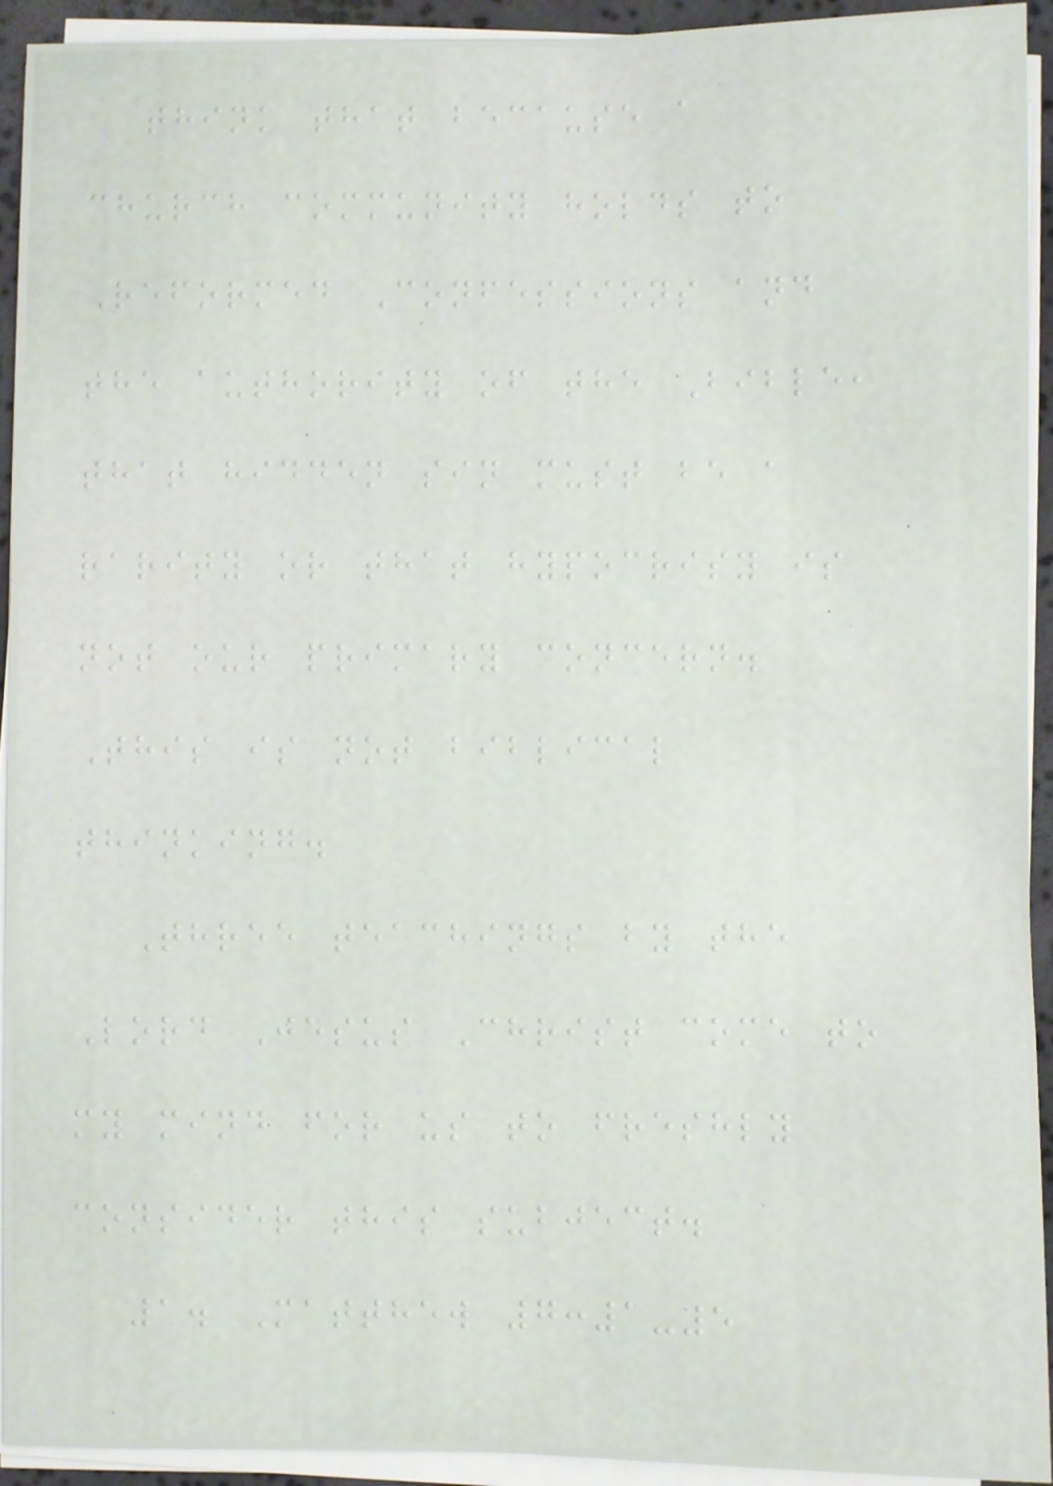think that because a
church community holds to
Reformed Confessions and
the authority of the Bible,
that hidden sin must be a
rarity or that hypocrisy is
not our primary concern.
This is not biblical
thinking.
Three teachings by the
Lord Jesus Christ come to
my mind for us to freshly
consider this subject.
1. Matthew 7:1-5
